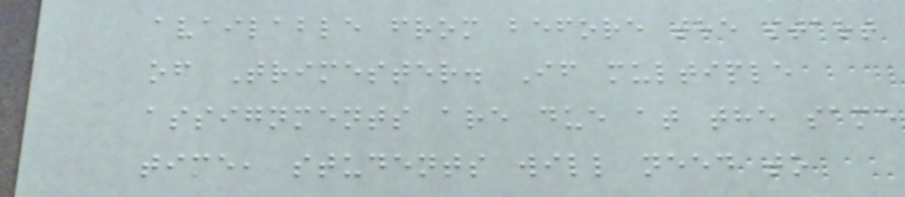available from before the start
of Trimester. If multiple
assignments are due at the same
time, students will need to
